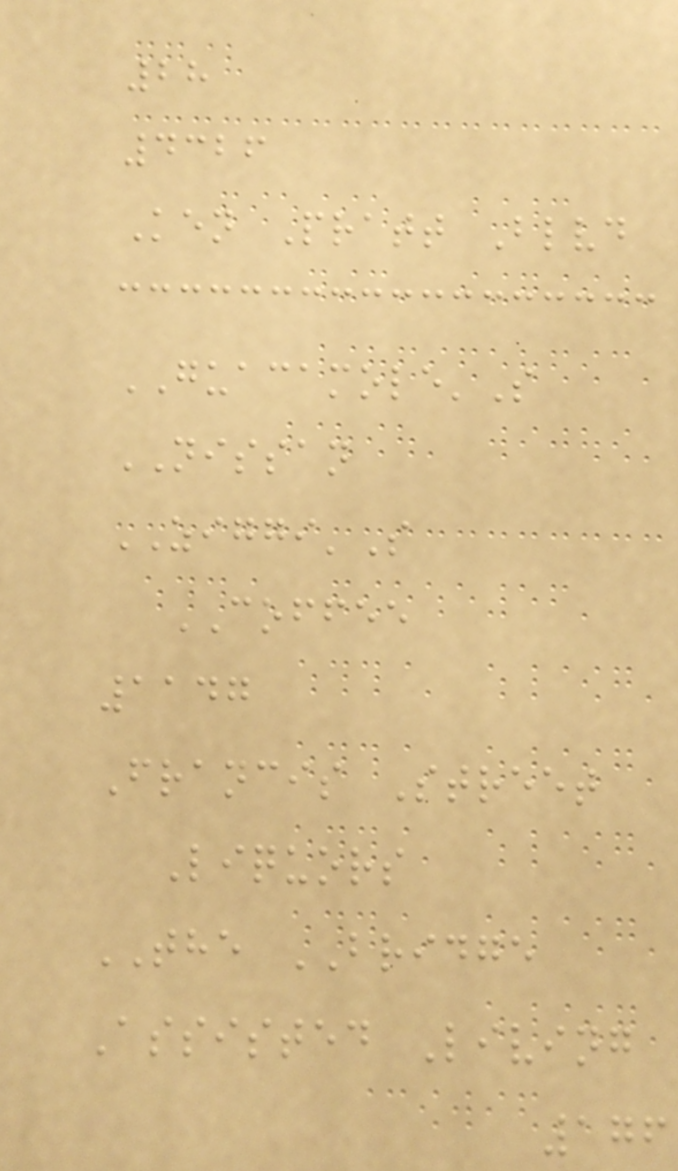28
4326
Ken Pratt Blvd
GUACAMOLE'S
NISSAN
ZIGGI'S
COFFEE
1147
Francis Street
Liquors
THE BRIDGE
Assisted Living
176
